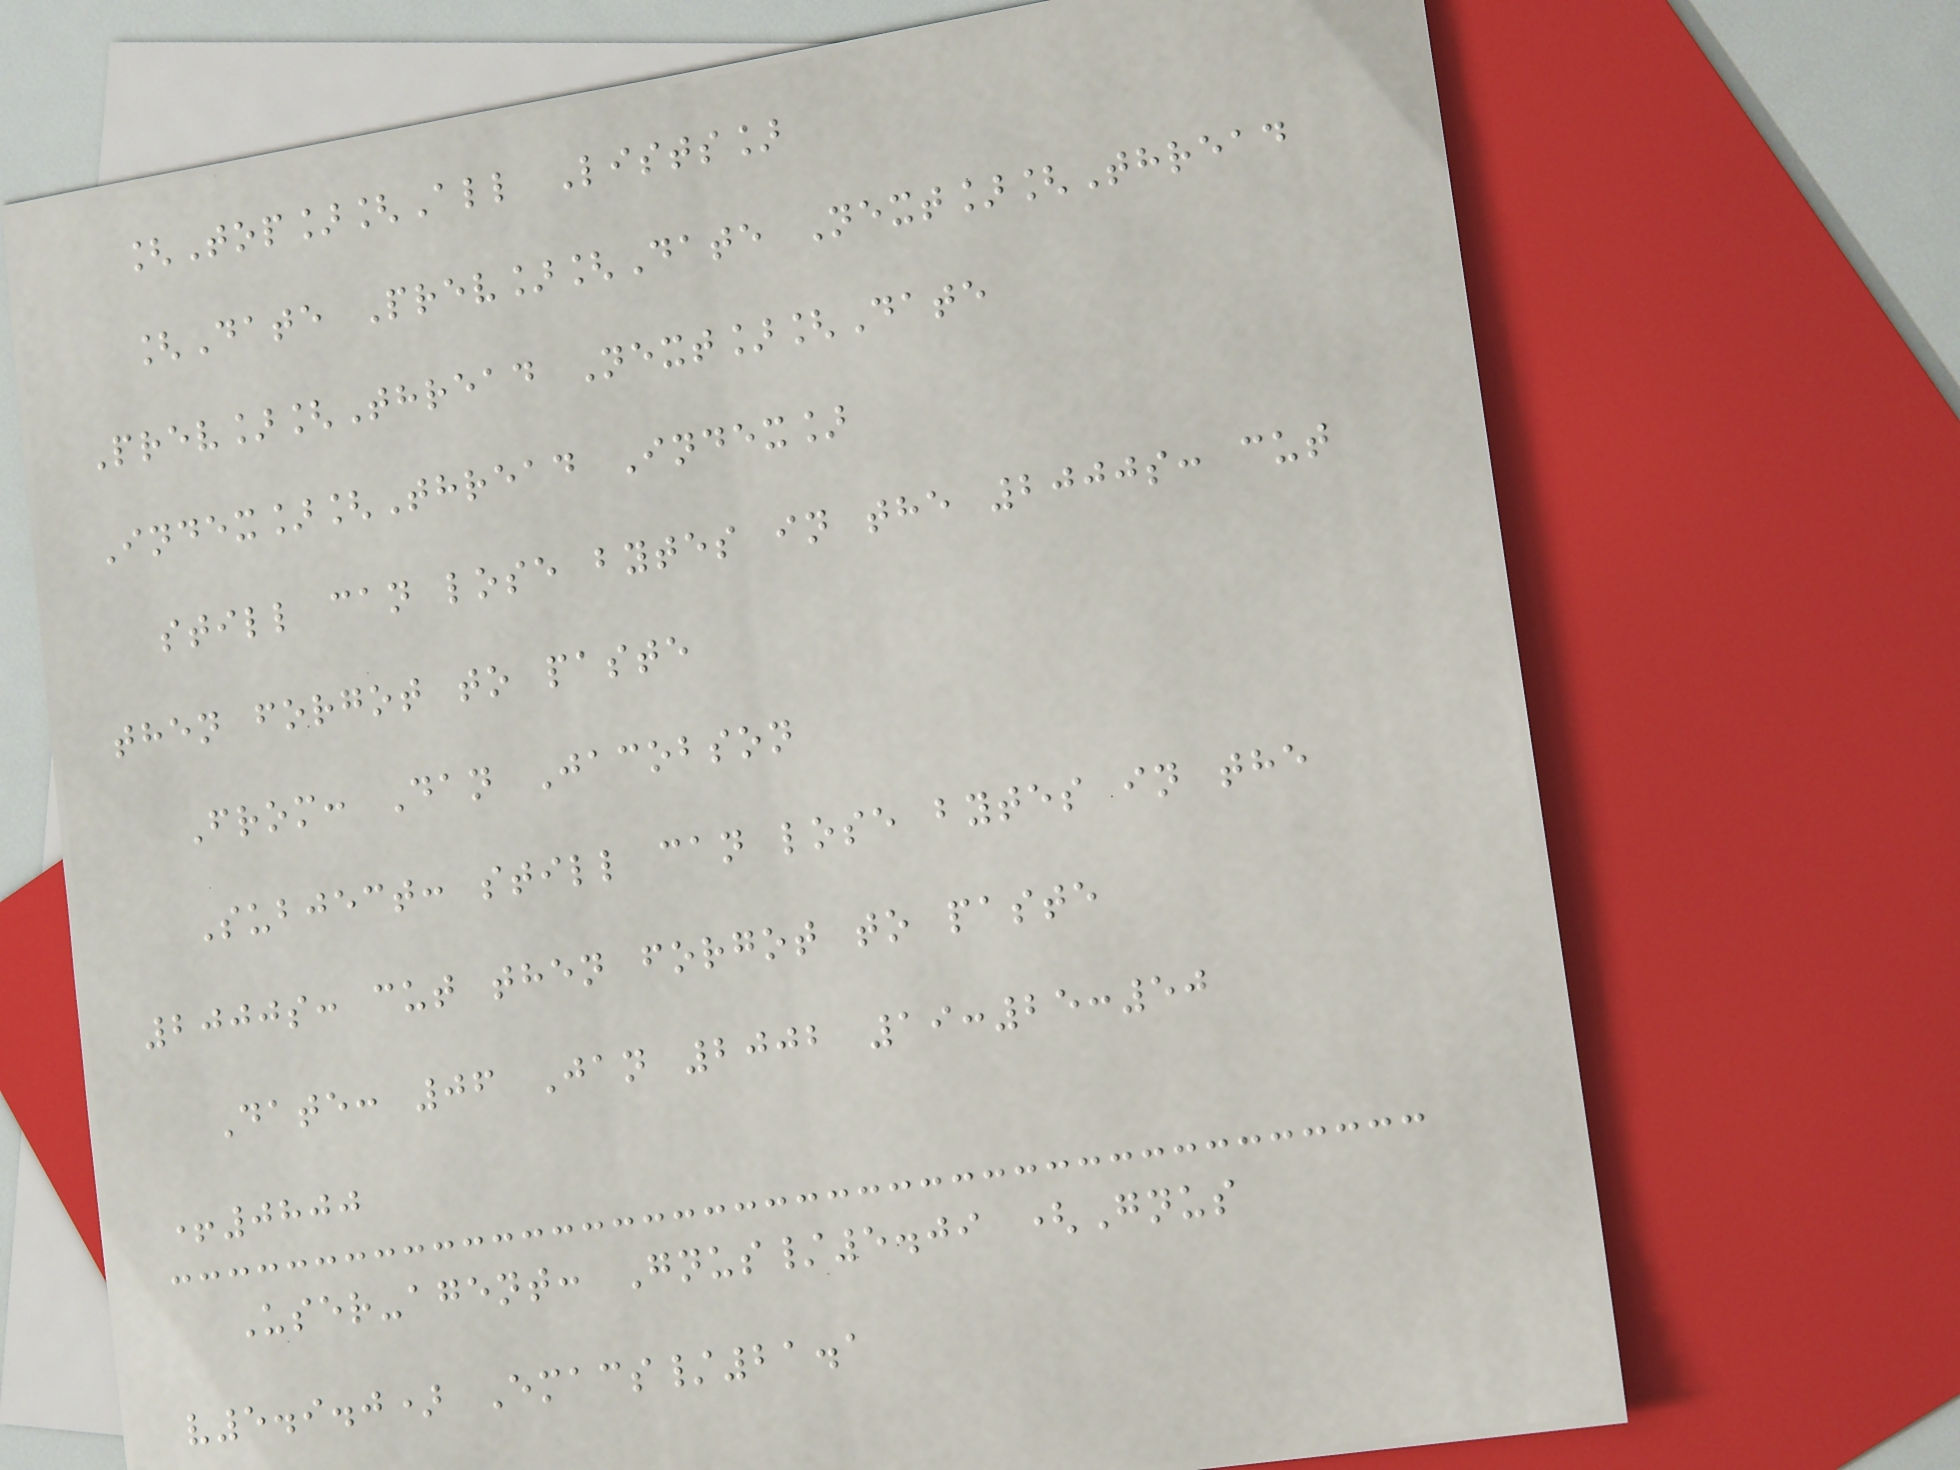[Top][All Lists]
[Date Prev][Date Next][Thread
Prev][Thread Next][Date
Index][Thread Index]
still can lose bytes in the 2000s: cut
then forgot to paste
From: Dan Jacobson
Subject: still can lose bytes in the
2000s: cut then forgot to paste
Date: 06 Jan 2002 19:25:50
+0800
User-agent: Gnus/5.09 (Gnus
v5.9.0) Emacs/21.1
